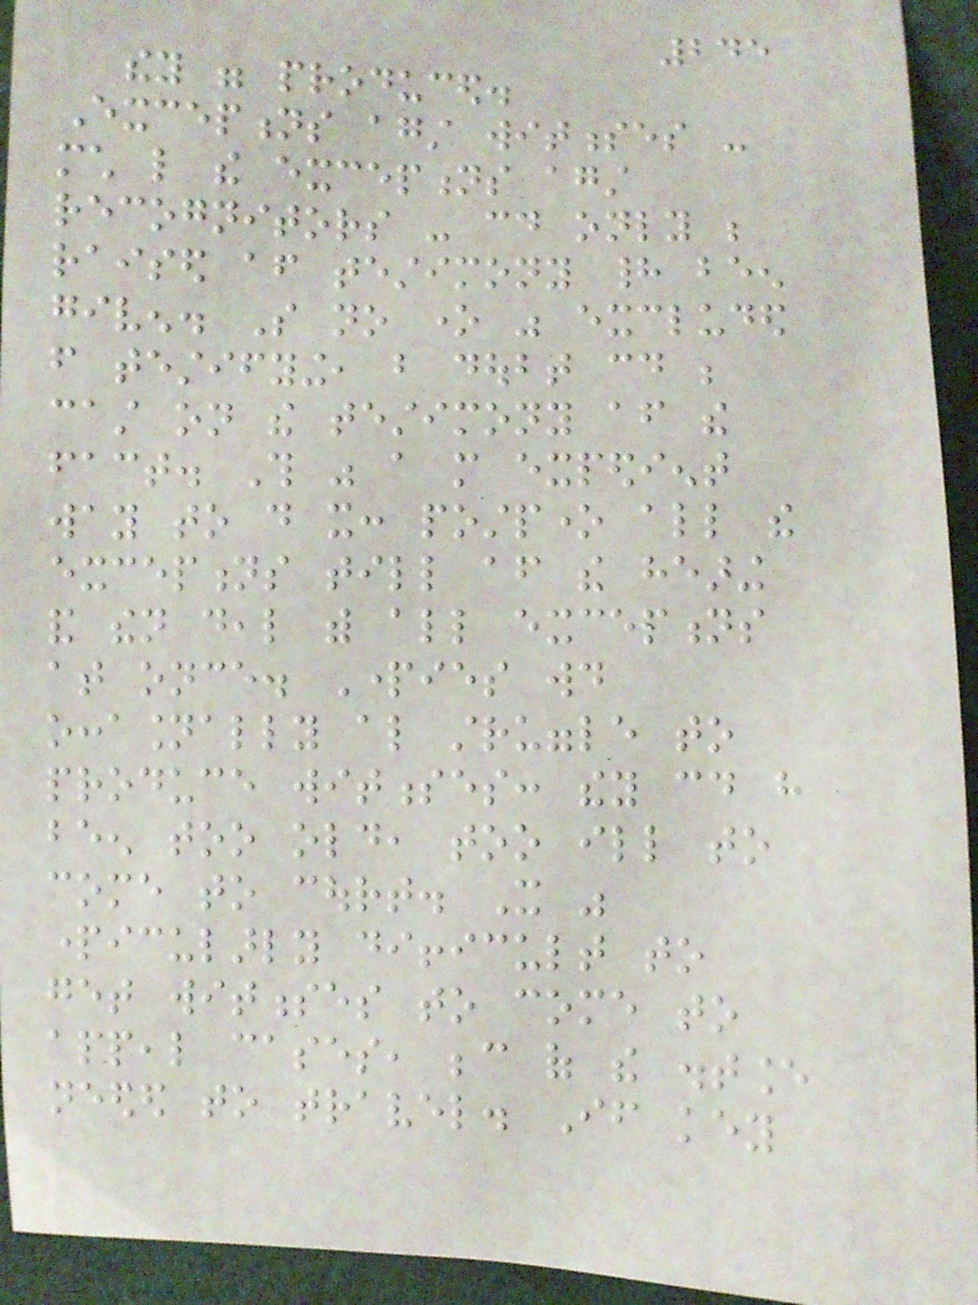245
they were produced.
Exceptions against witnesses -
much like the exceptions against
recognitors - could only be
raised after testimony had been
given. So no one was excluded
from testifying, but doubt could be
cast on the testimony after the
fact. This was a more expedient
way to do it: postpone all the
exceptions till after the hearing
and then deal with all exceptions
at once. Parties would
occasionally also struggle to
produce witnesses: they could have
been too old, too ill to
come to court. It was
particularly difficult to
get witnesses to come to
appeal cases, because of the distance
needed to travel. If key
